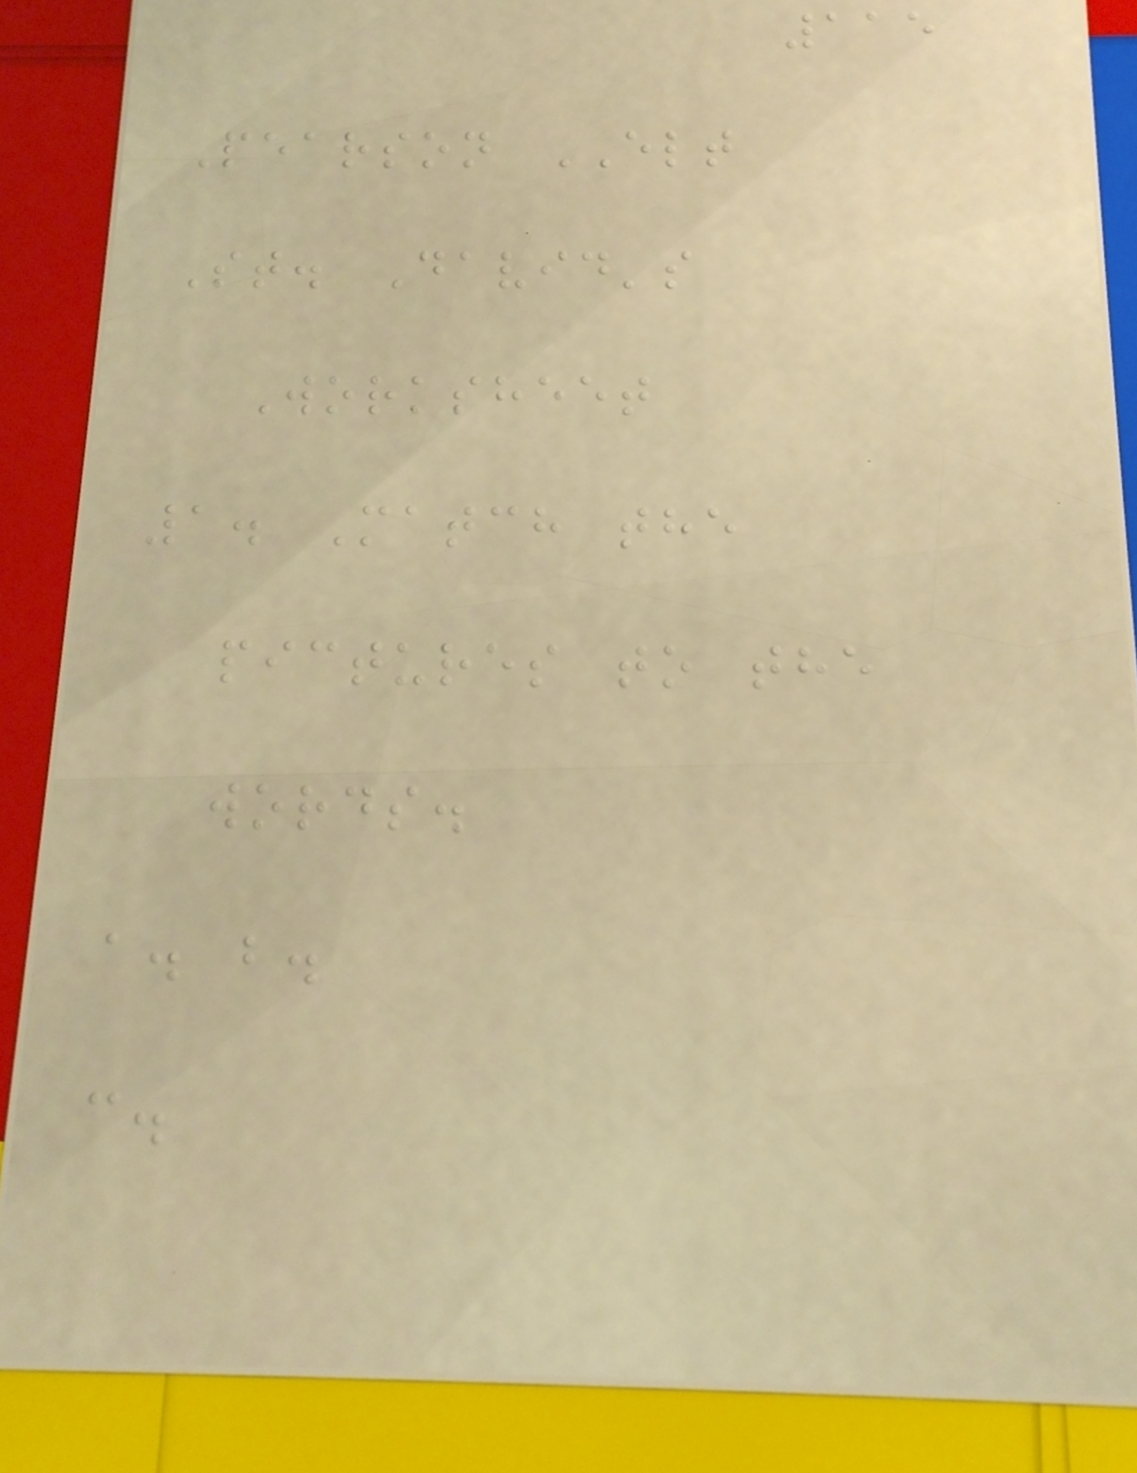115
Pearson ELT
St. David's
Worksheet
1. Match the
pictures to the
words.
a. b.
c.
